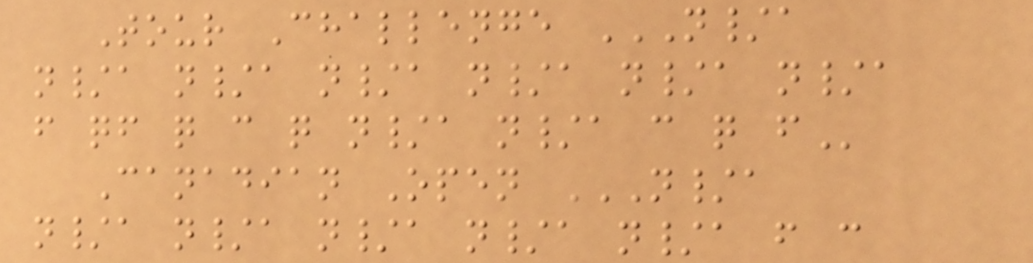Tour Challenge N/A
N/A N/A N/A N/A N/A N/A
F QF Q C Q N/A N/A C Q F
Canadian Open N/A
N/A N/A N/A N/A N/A F C
